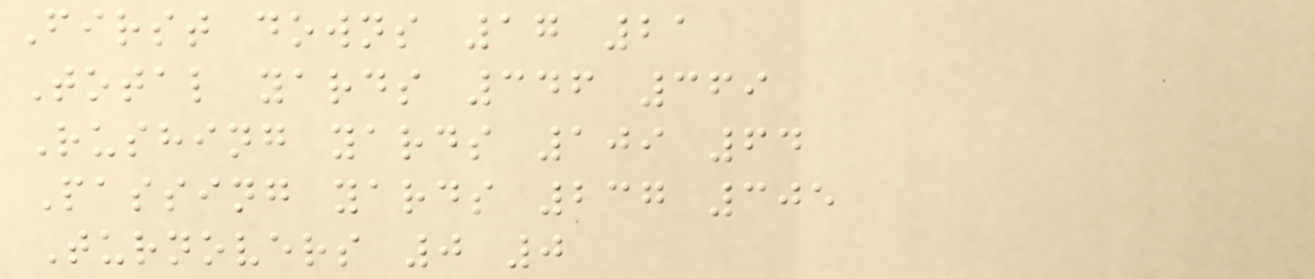First downs 17 21
Total yards 346 369
Rushing yards 109 64
Passing yards 237 305
Turnovers 0 0
